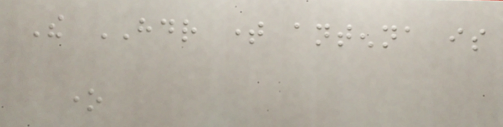The HDR time antenna is
one
